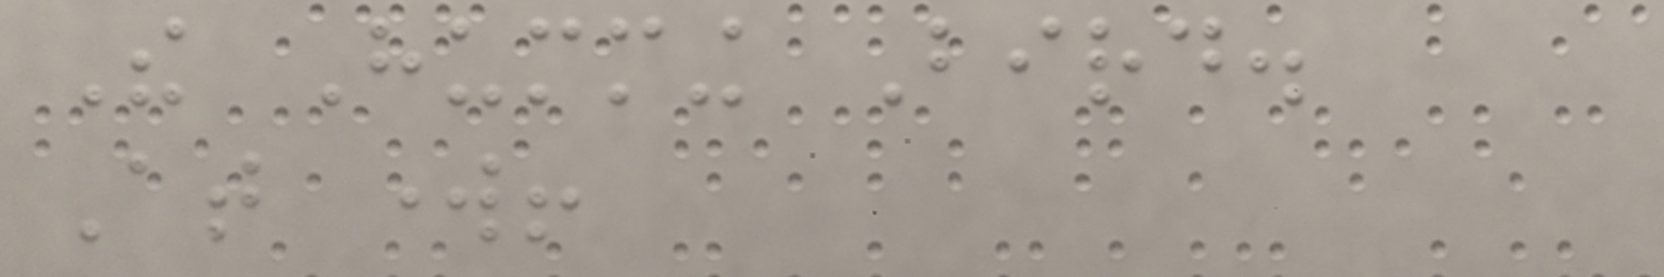The Humming Bird.
At work!
